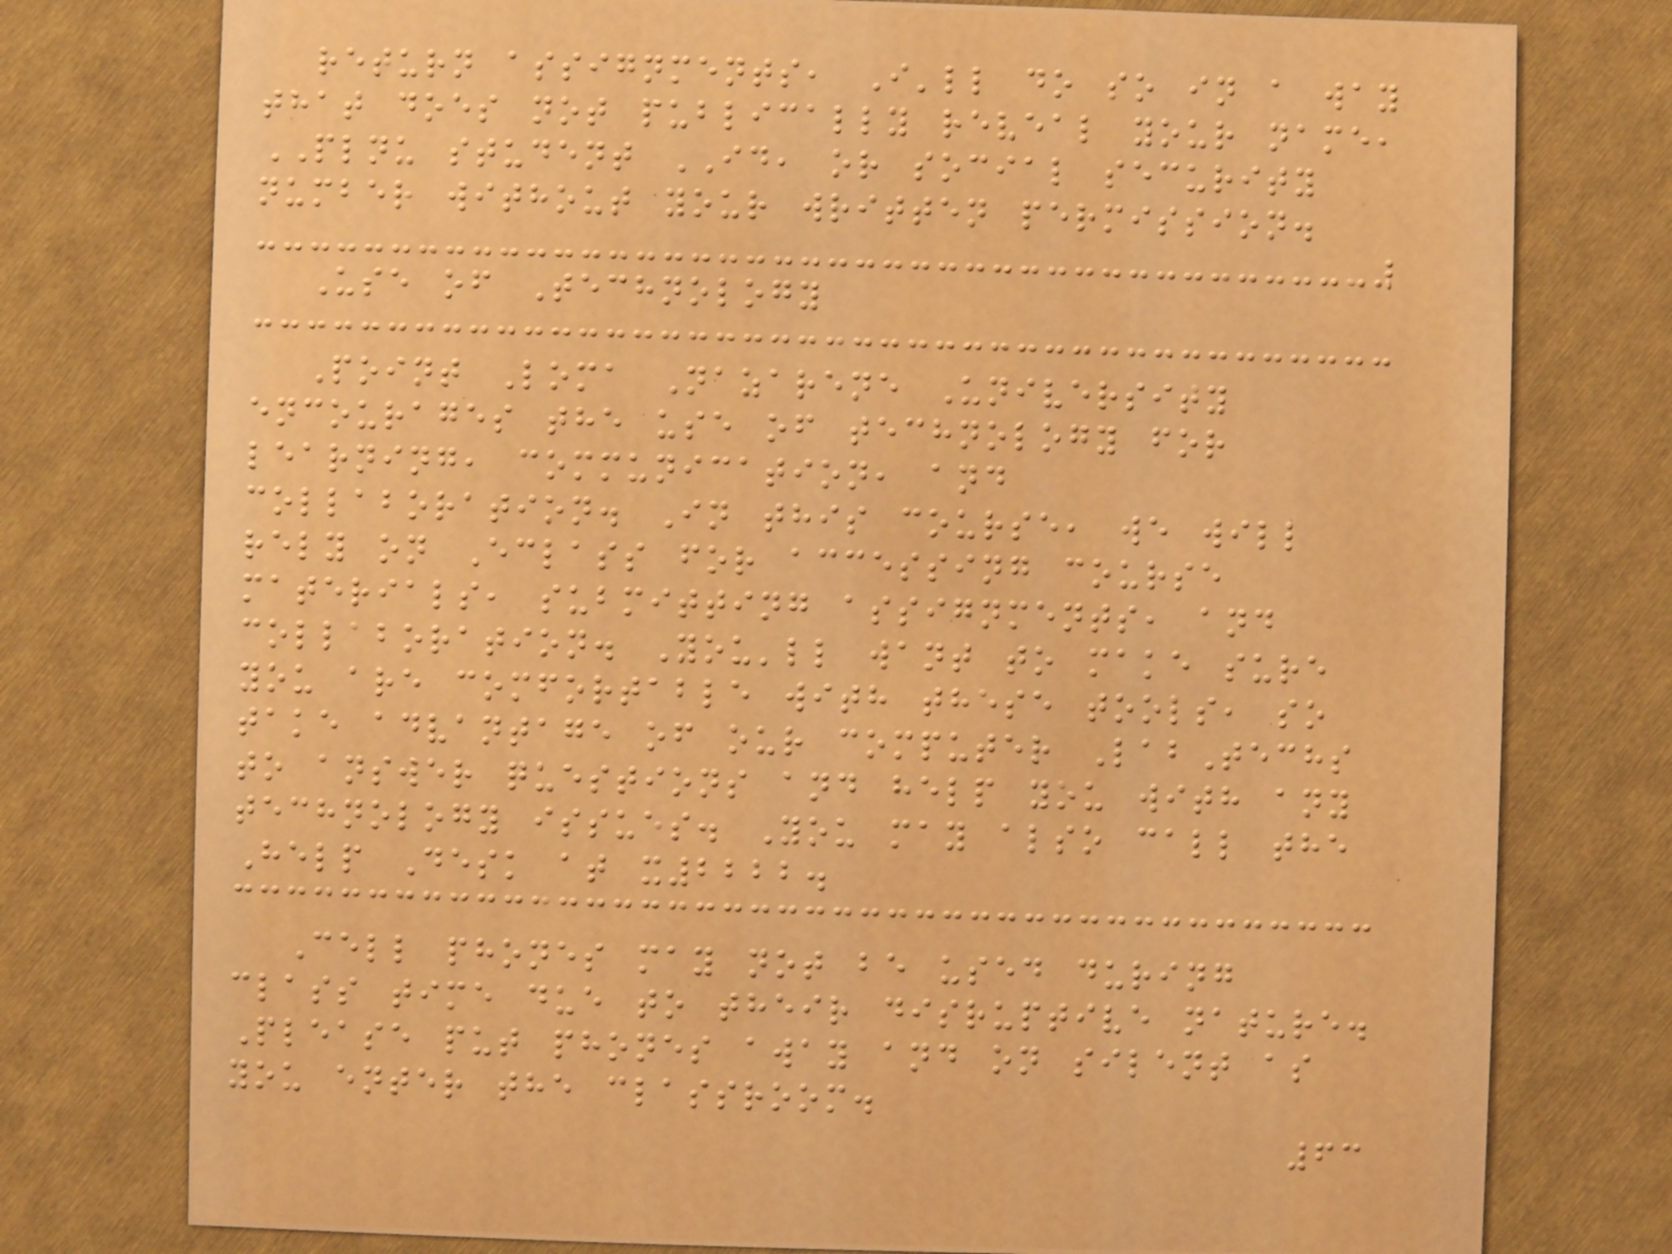return assignments, I'll do so in a way
that does not publically reveal your name,
PLNU student ID, or social security
number without your written permission.
Use of Technology
Point Loma Nazarene University
encourages the use of technology for
learning, communication, and
collaboration. In this course, we will
rely on Eclass for accessing course
materials, submitting assignments, and
collaboration. You'll want to make sure
you are comfortable with these tools, so
take advantage of our computer LabTechs
to answer questions and help you with any
technology issues. You may also call the
Help Desk at x2222.
Cell phones may not be used during
class time due to their disruptive nature.
Please put phones away and on silent as
you enter the classroom.
63
